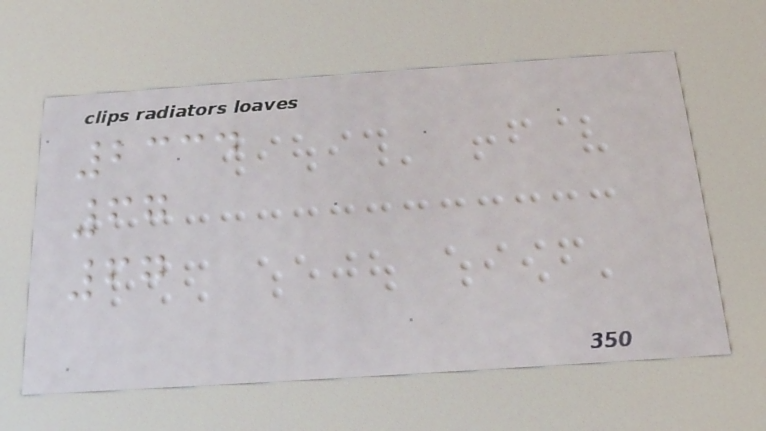2334
67
67
